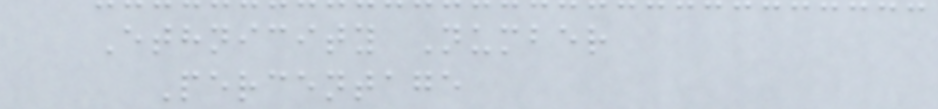Ethnicity Number
Percentage
